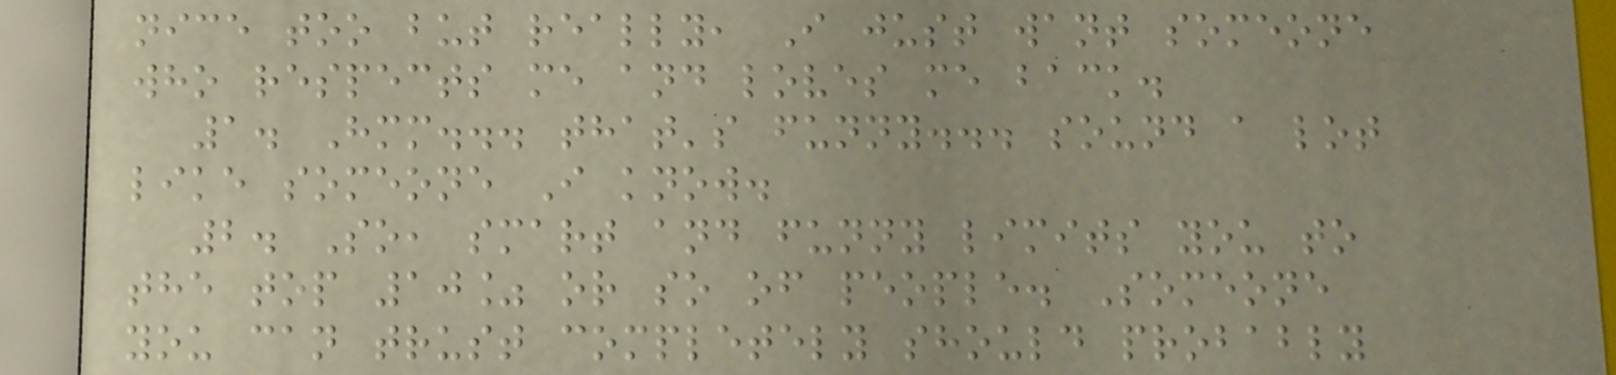nice too but really, I just want someone
who respects me and loves me back.
1. Hmm... that's funny... sound a lot
like someone I know.
2. So, smart and funny limits you to
the top 10% or so of people. Someone
you can trust completely should probably
